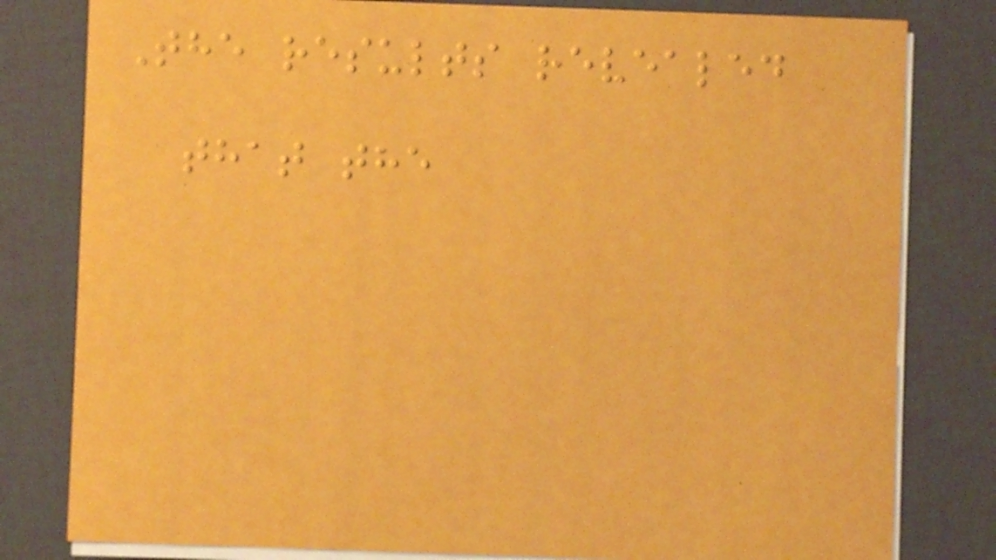The results revealed
that the
